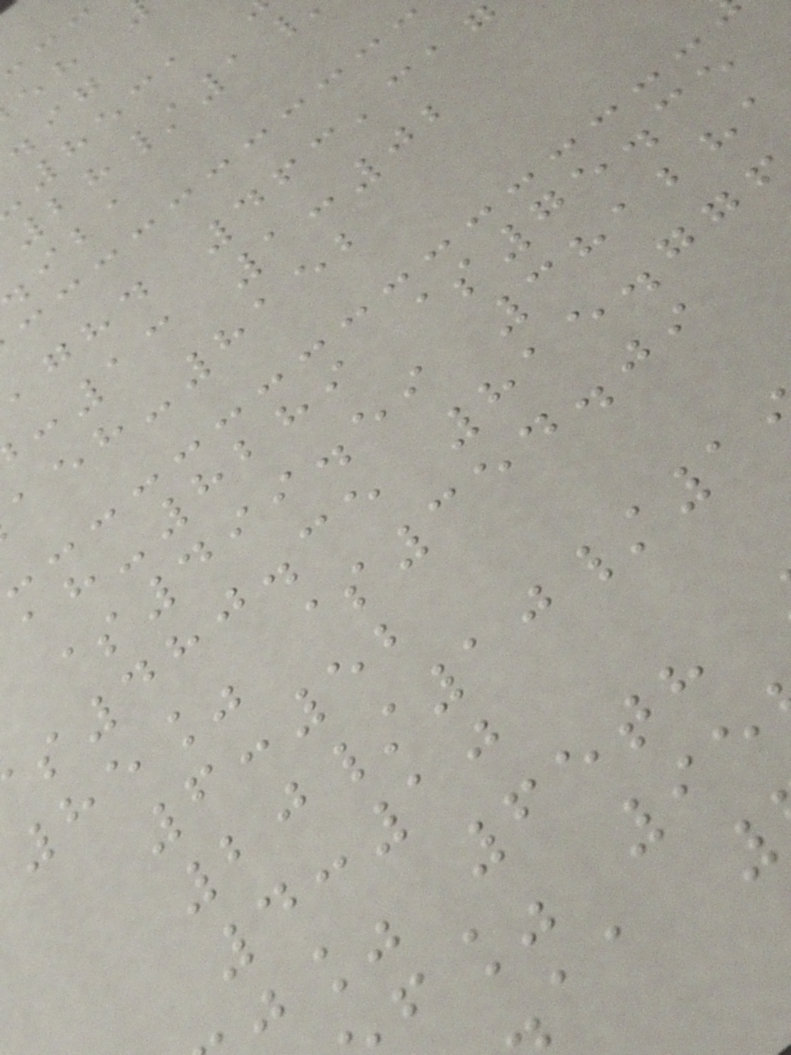8531
28/1
,ghd 463,317
:13 1:02
-8152
-8289 $75.35
$499.59 38128
480.35 815.77
85% $354.09
6:52
20/10/1
4:10
j% 65th
f% 95
